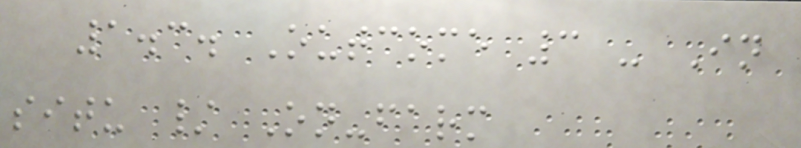1.3. Outcome 3 - In
situ / On-farm
